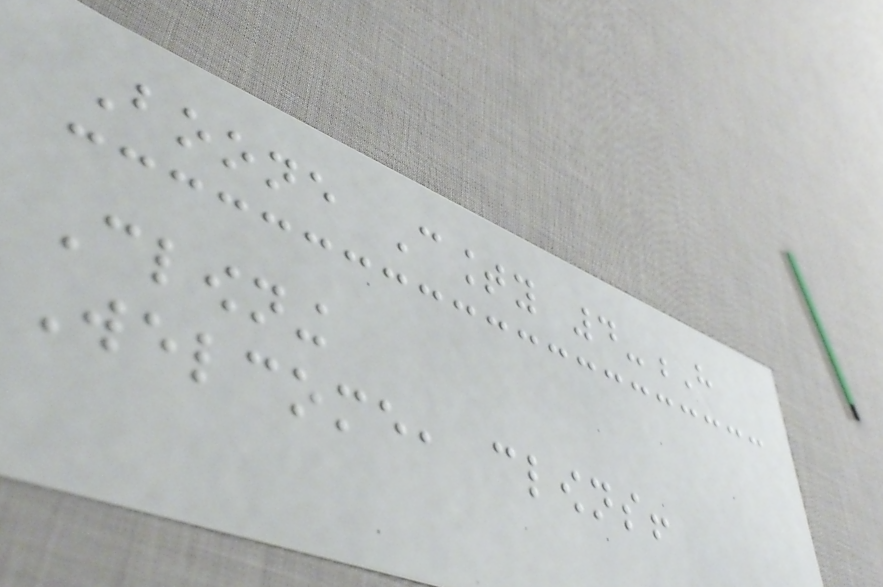Boone County 4-H
Clowning
Welcome, clowns!
